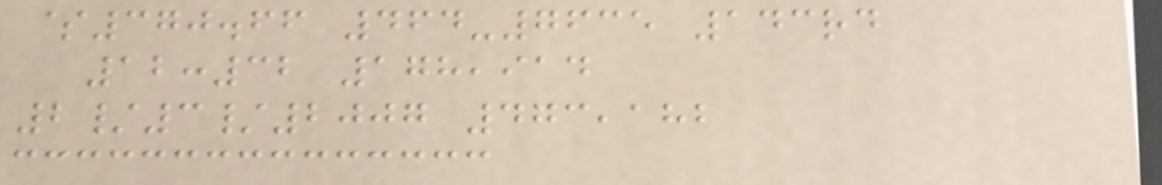$370.66 464-7635 143rd
12:32 178,914
2/3/2007 473,182
